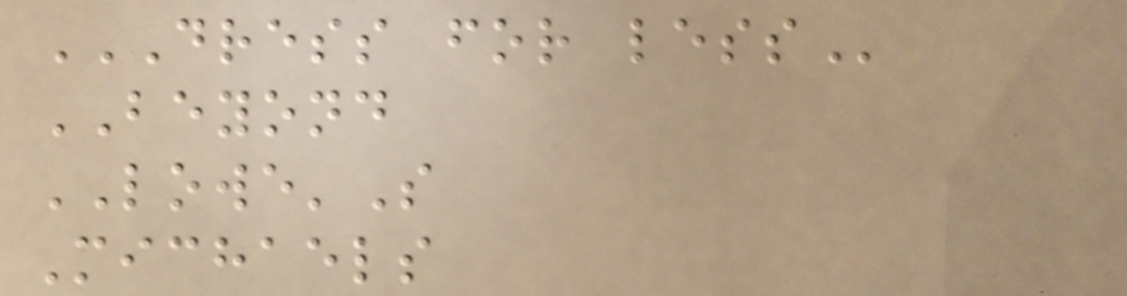DRESS FOR LESS
BEYOND
LOWE'S
Michaels
